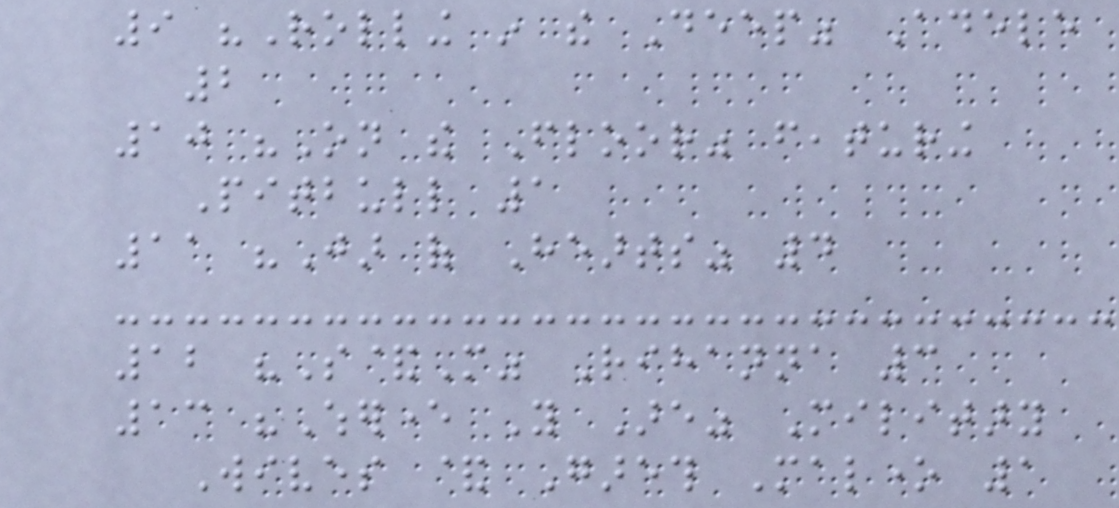9 "Rolling in the Deep" Adele
2
10 "On the Floor" featuring
Pitbull 1
11 "Jar of Hearts" 4
12 "S&M" Rihanna 3
13 "Wherever You Are" Military
Wives & Gareth Malone 1
